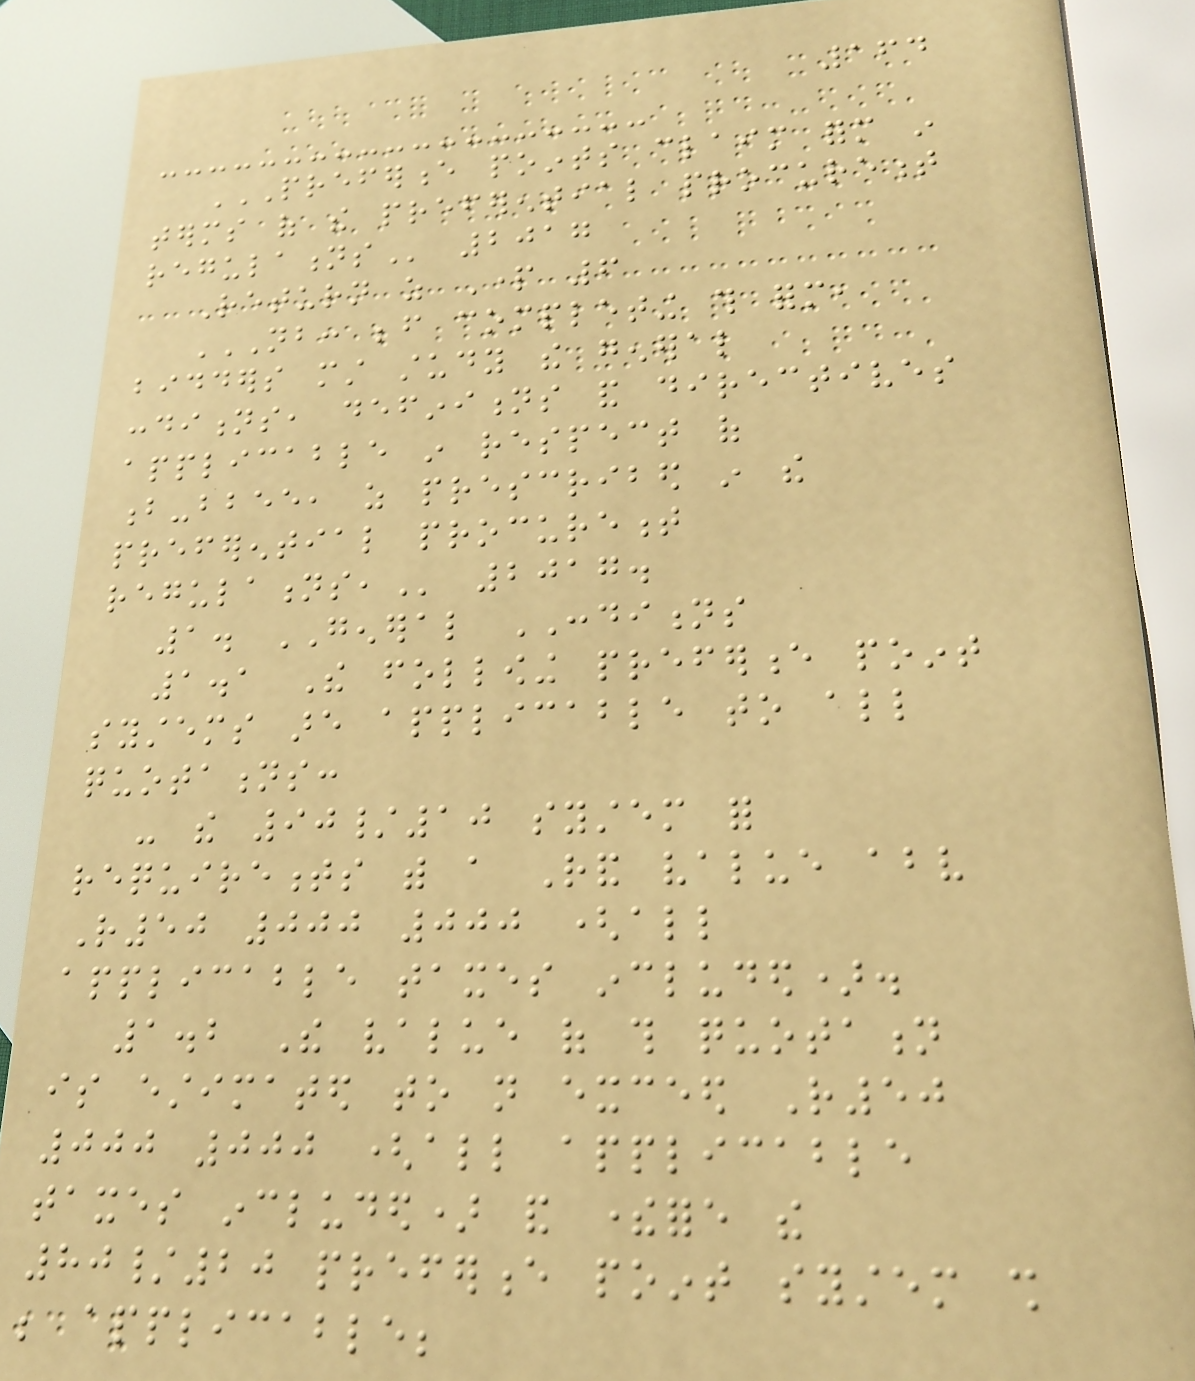164
PREFERENCE POINTS CLAIM FORM IN
TERMS OF THE PREFERENTIAL PROCUREMENT
REGULATIONS 2017
Return as Part 6
NB: BEFORE COMPLETING THIS FORM,
BIDDERS MUST STUDY THE GENERAL
CONDITIONS, DEFINITIONS AND DIRECTIVES
APPLICABLE IN RESPECT OF
B-BBEE, AS PRESCRIBED IN THE
PREFERENTIAL PROCUREMENT
REGULATIONS, 2017.
1. GENERAL CONDITIONS
1.1 The following preference point
systems are applicable to all
quotations:
- the 90/10 system for
requirements with a Rand value above
R50 000 000 (all
applicable taxes included).
1.2 The value of this quotation
is estimated to not exceed R50
000 000 (all applicable
taxes included) and therefore the
80/20 preference point system shall
be applicable;
